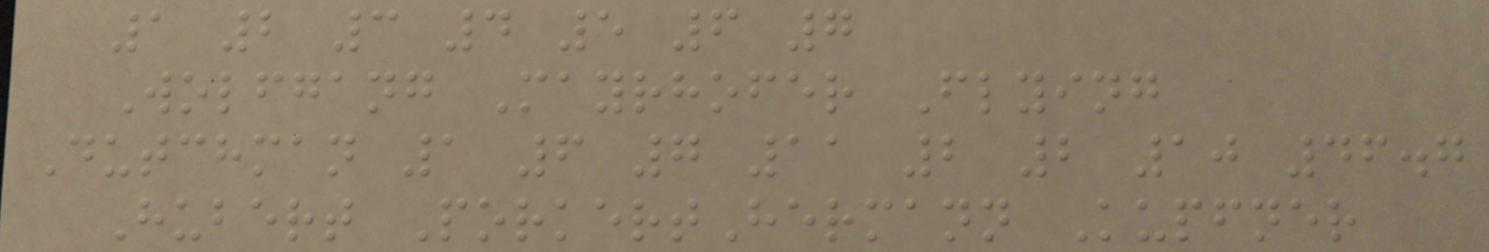1 2 3 4 5 6 7
Wolfgang Mayrhofer Flying
Dutchman 1 6 7 11 2 2 10 46.7
Hubert PorkertHermann Kupfner
